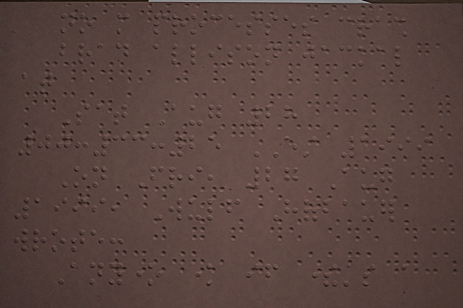no more processes crash
brad allison jackal
at
Sat Aug 28
00:33:25 EST 1999
On Fri, 27 Aug
1999, Wulf Hofbauer
wrote:
Anyone know if there's a
